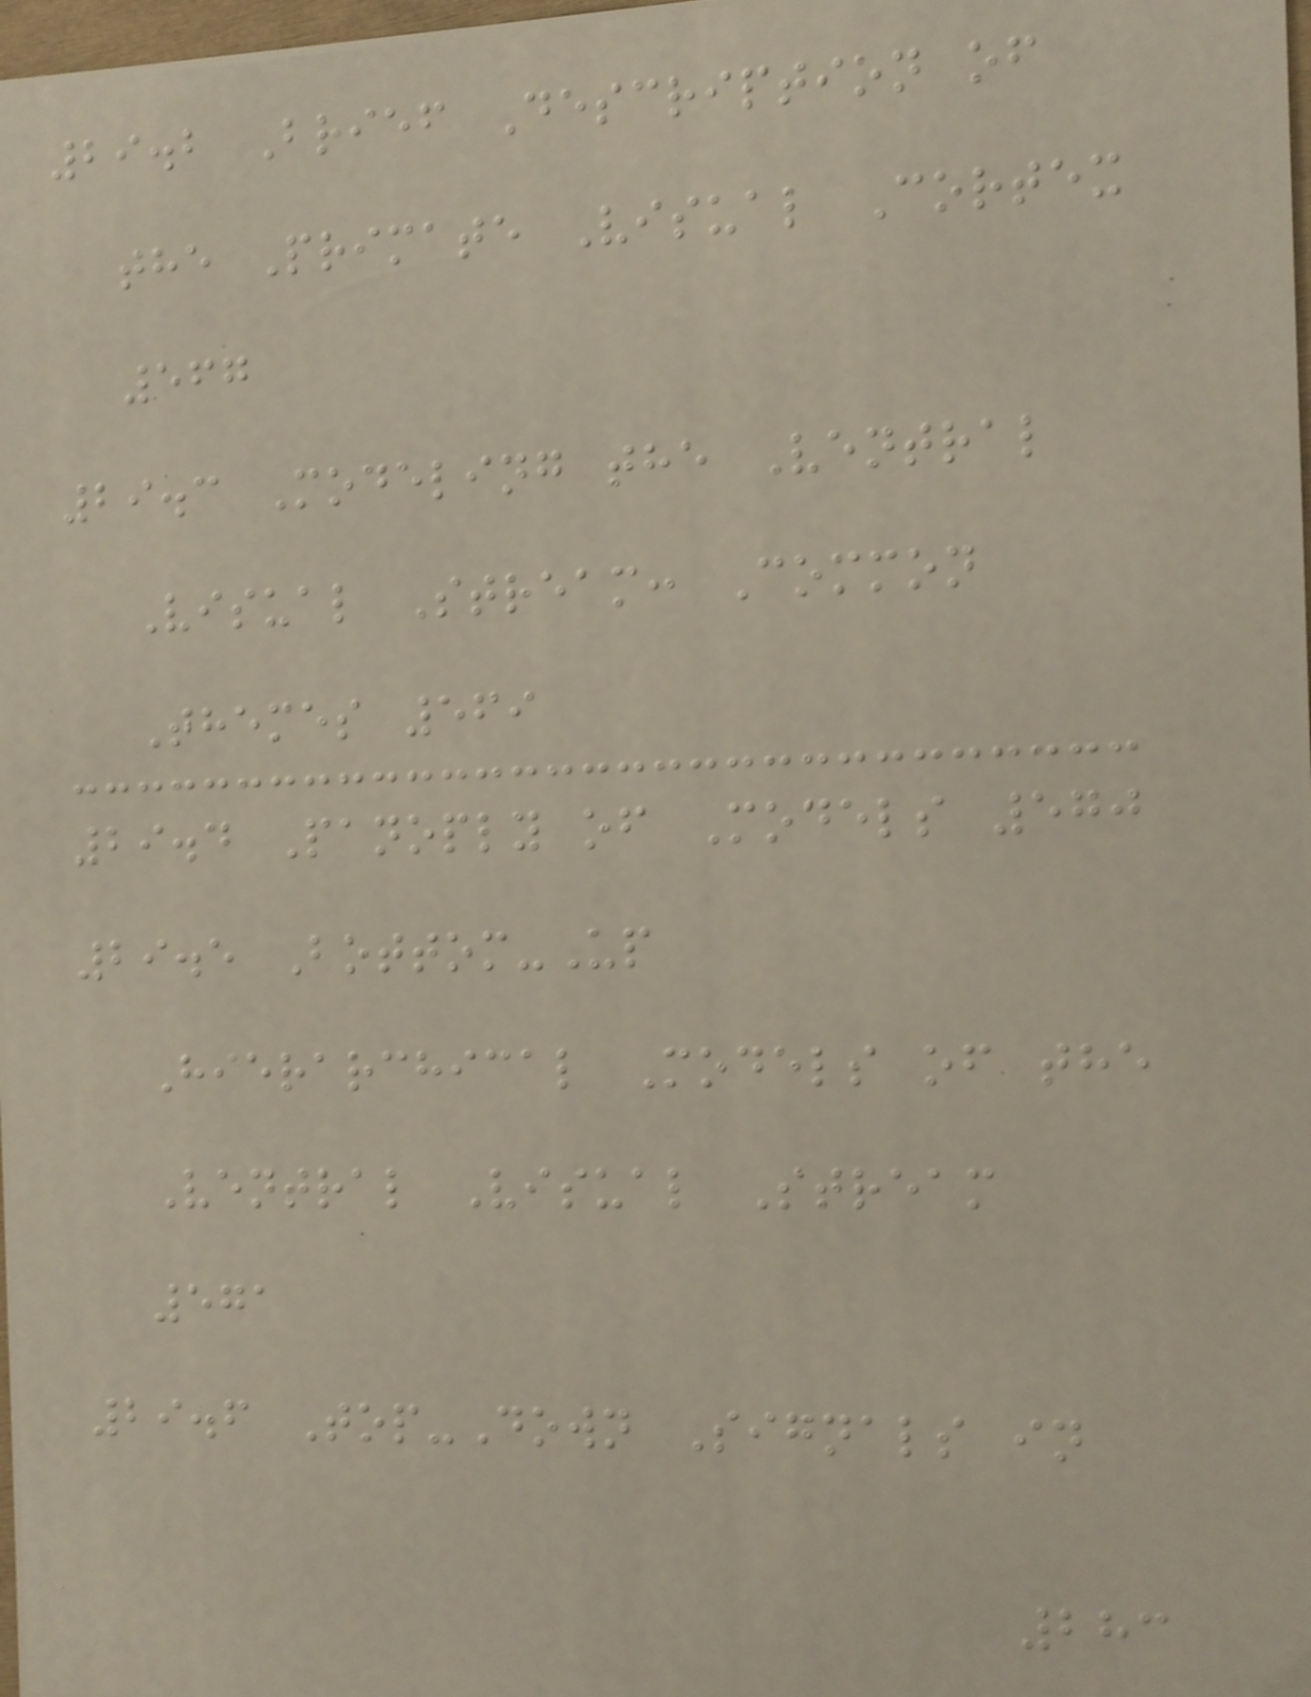29.2 Brief Description of
the Primate Visual Cortex
567
29.3 Modeling the Ventral
Visual Stream: Common
Themes 569
29.4 Panoply of Models 570
29.5 Bottom-Up
Hierarchical Models of the
Ventral Visual Stream
571
29.6 Top-Down Signals in
283
